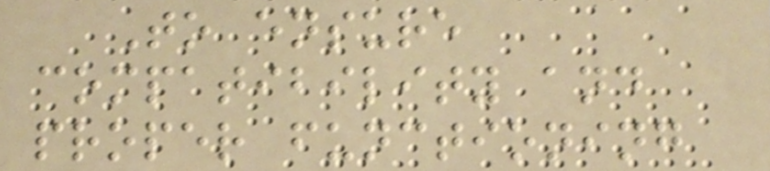To ensure
compatibility and
proper functioning
